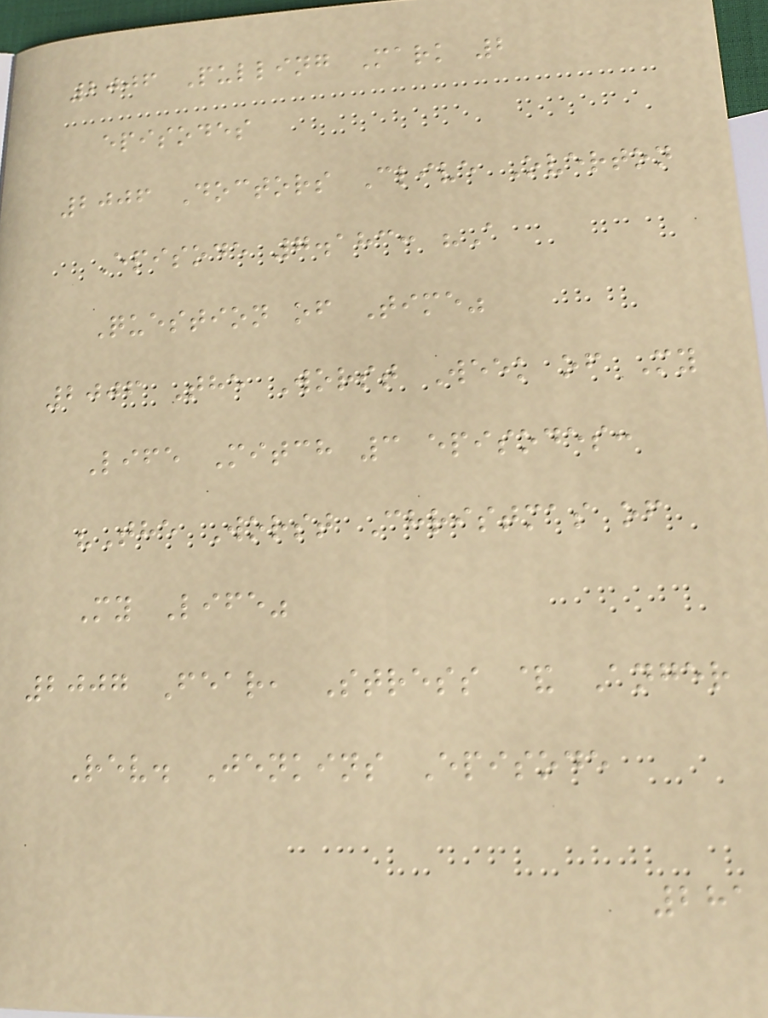2006 Pulling Mark 2
episodes
2006 Doctors Clive Overton
Episode 7.183: "A
Question of Time"
2006 The Worst Week of My
Life Mitch 3 episodes:
"The Worst Christmas of
My Life"
2007 Fear, Stress & Anger
Rev. Jenkins Episode
281
